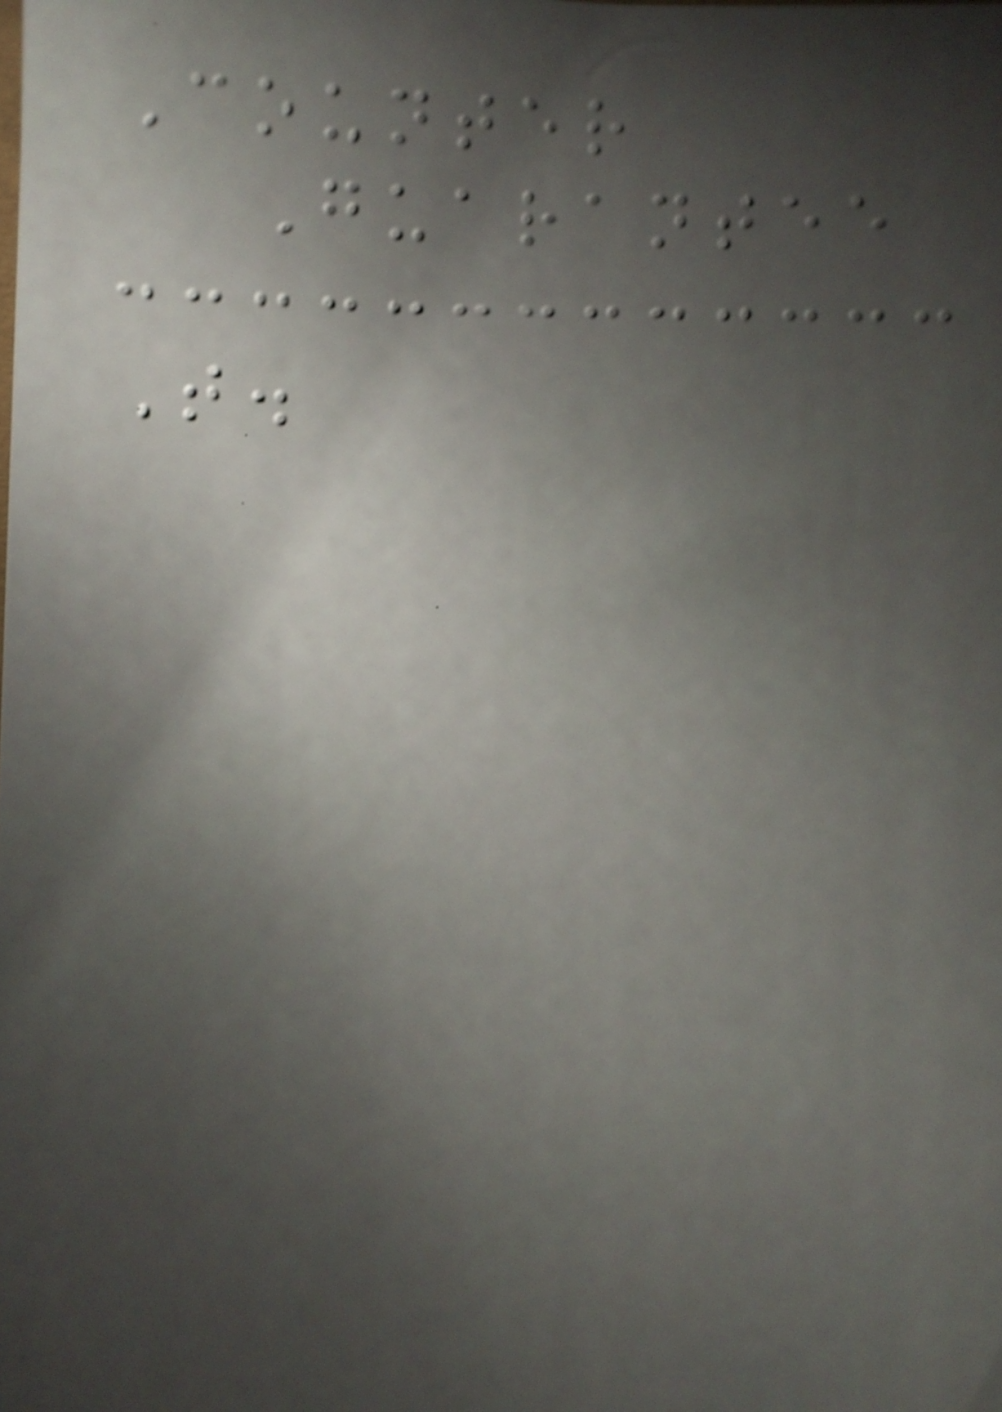Counter
Guarantee
T.
